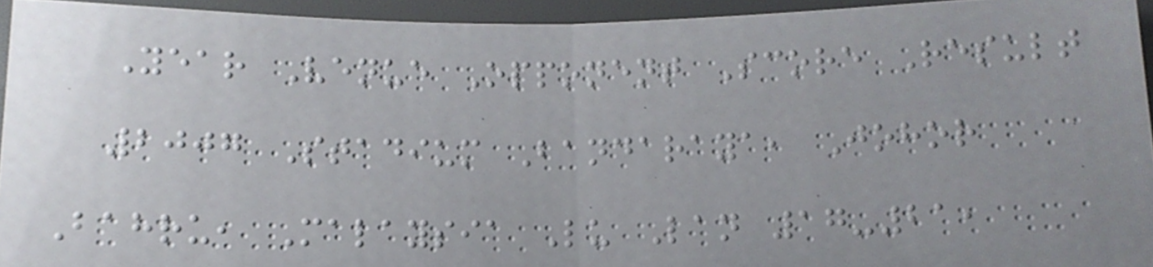Year Venue Opponent Score Result
2007 Stadium Bandaraya, Johor
Bahru, Malaysia Lu Lan 17-21,
